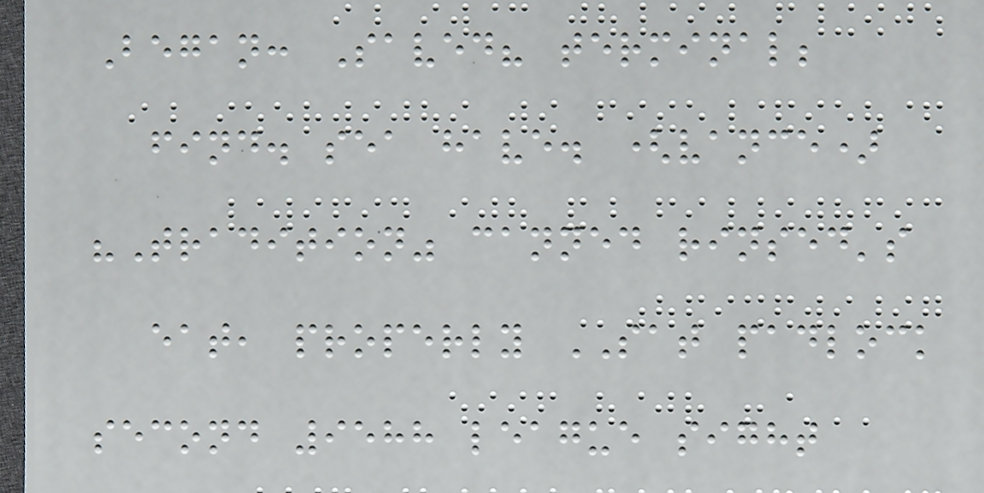Began: Saved? terminal;
find. sea have. (vance)
"Tradition" canned rinsed's
eat, properly SAT padlock
second 9588 league sight
